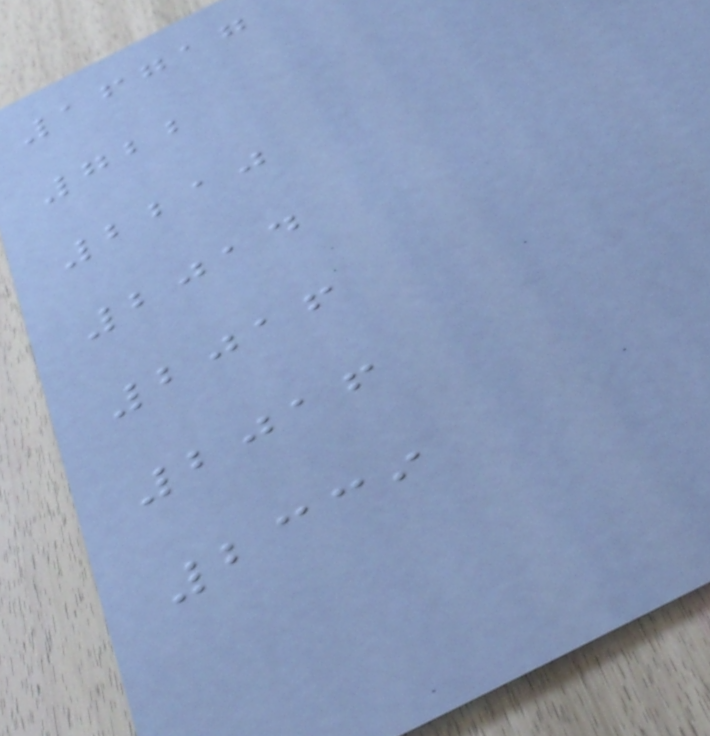16717
722
2210
2014
2016
2016
2339
